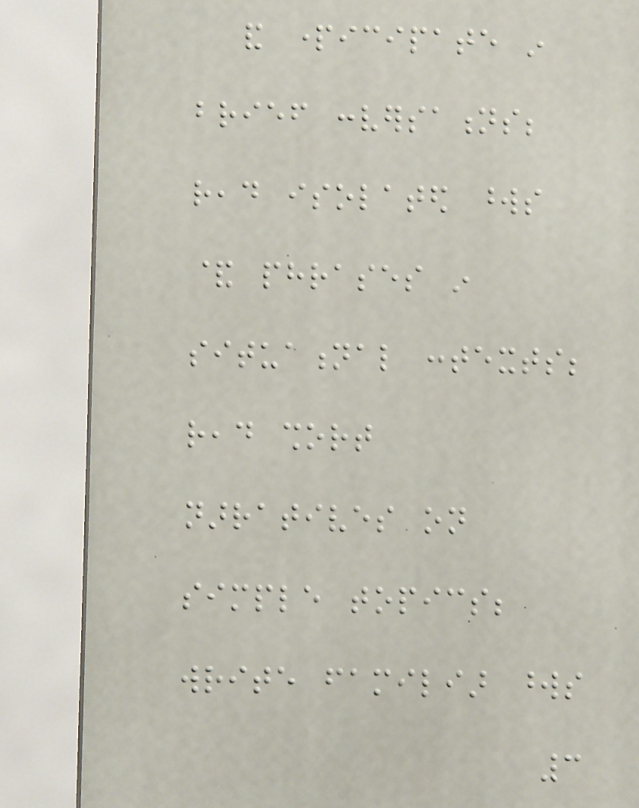and participate in
brief conversations;
read isolated words
& phrases in
situational contexts;
read short
narratives on
simple topics;
write familiar words
3
